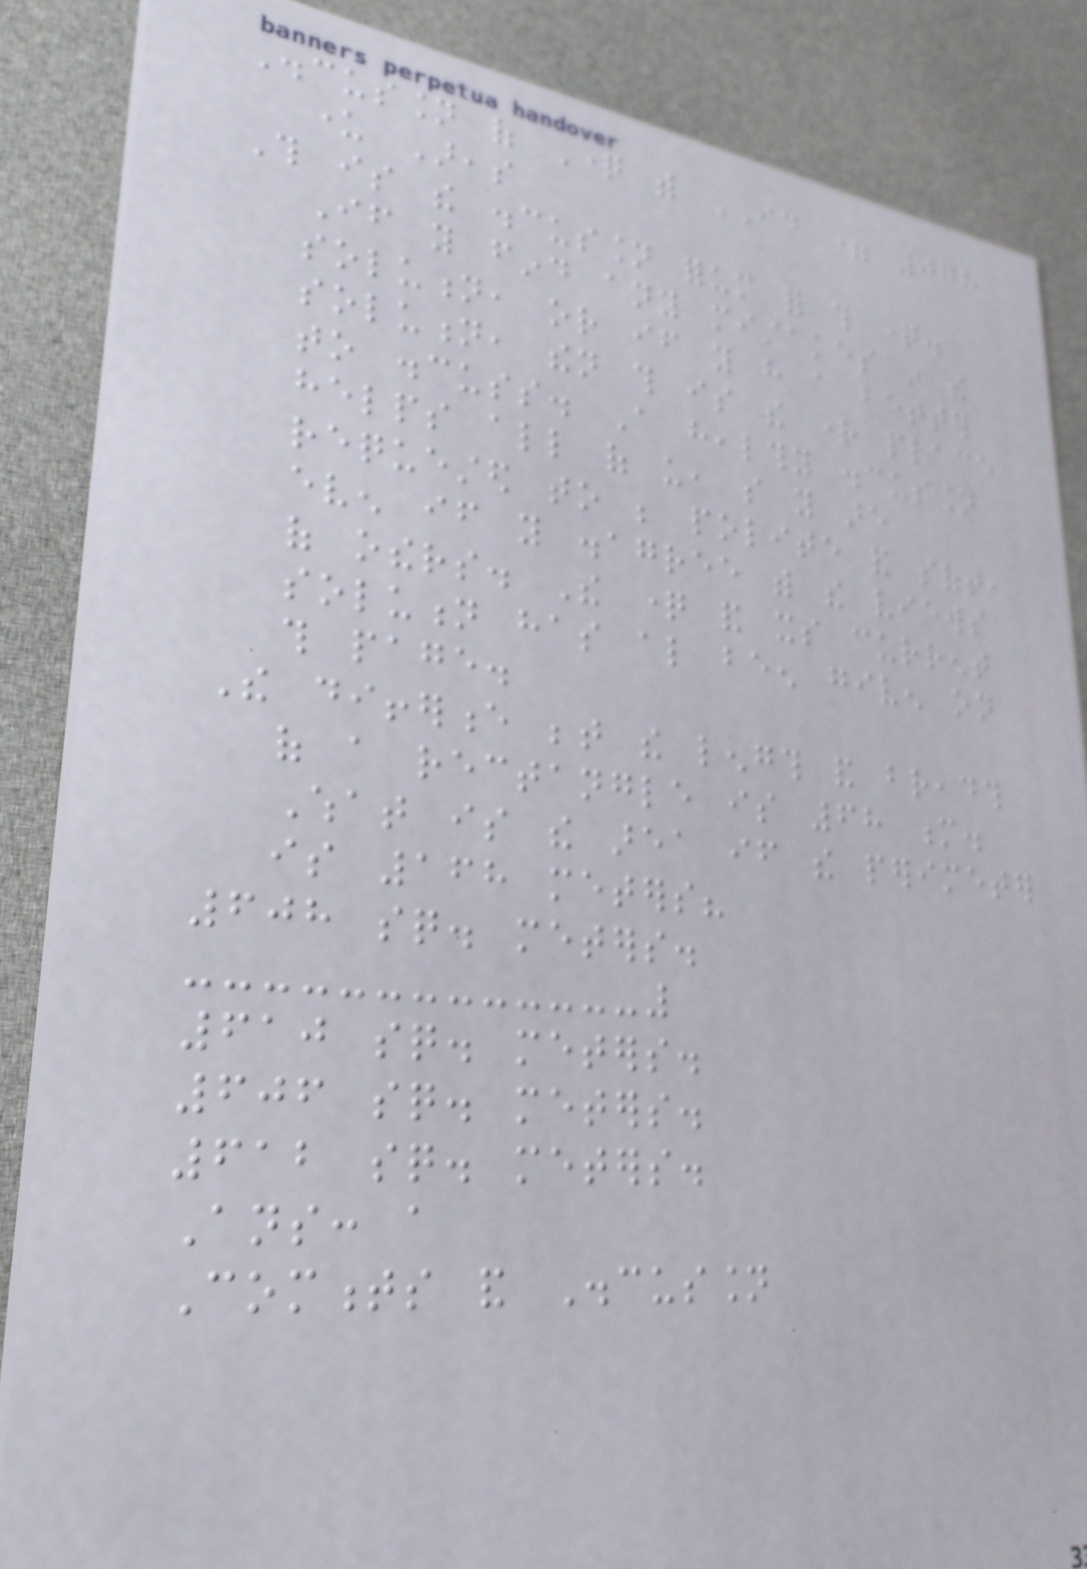Discussion of Question with ID = 078
under Areas
This is the discussion forum for this question.
If you find any mistakes in the
solution, or if you have a better
solution, then this is the right place
to discuss. A healthy discussion
helps all of us, so you are
requested to be polite and soft,
even if you disagree with the views
of others. The question and its current
solution has also been given on
this page.
The difference between the length and breadth
of a rectangle is 68 m.
What is the area if the perimeter
is 168 meters?
608 sq. meters.
610 sq. meters.
606 sq. meters.
612 sq. meters.
Ans: a
Comments and Discussion
